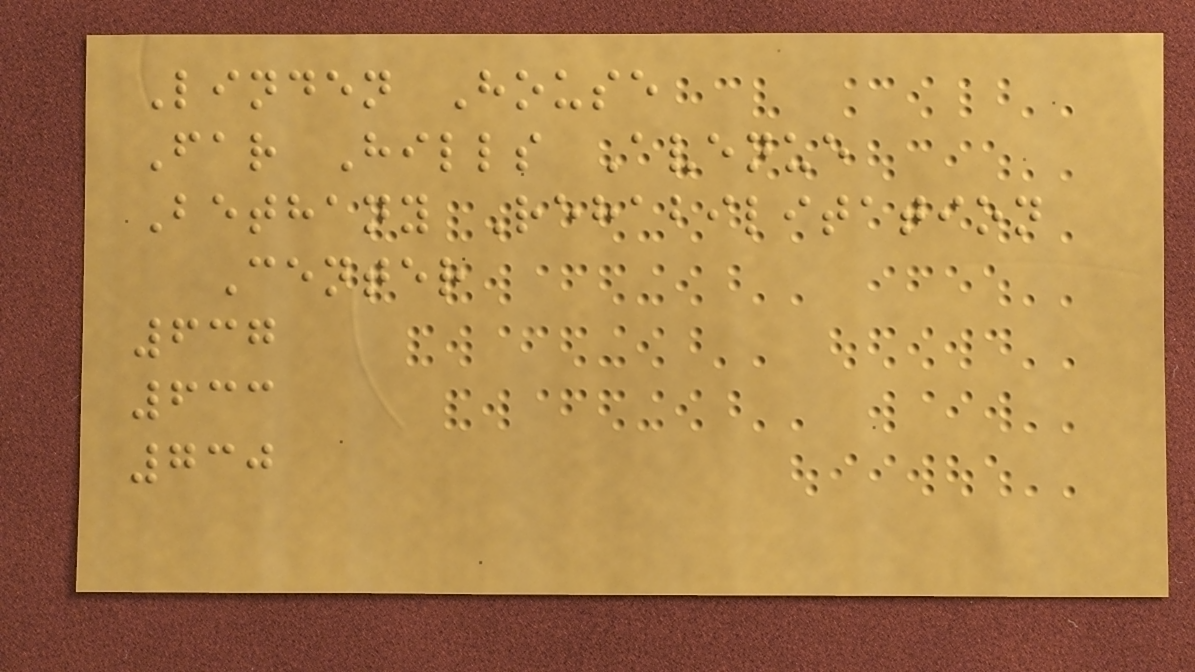Linden House
Far Hills Avenue
Bethany Rehabilitation
Center
637
633
730
